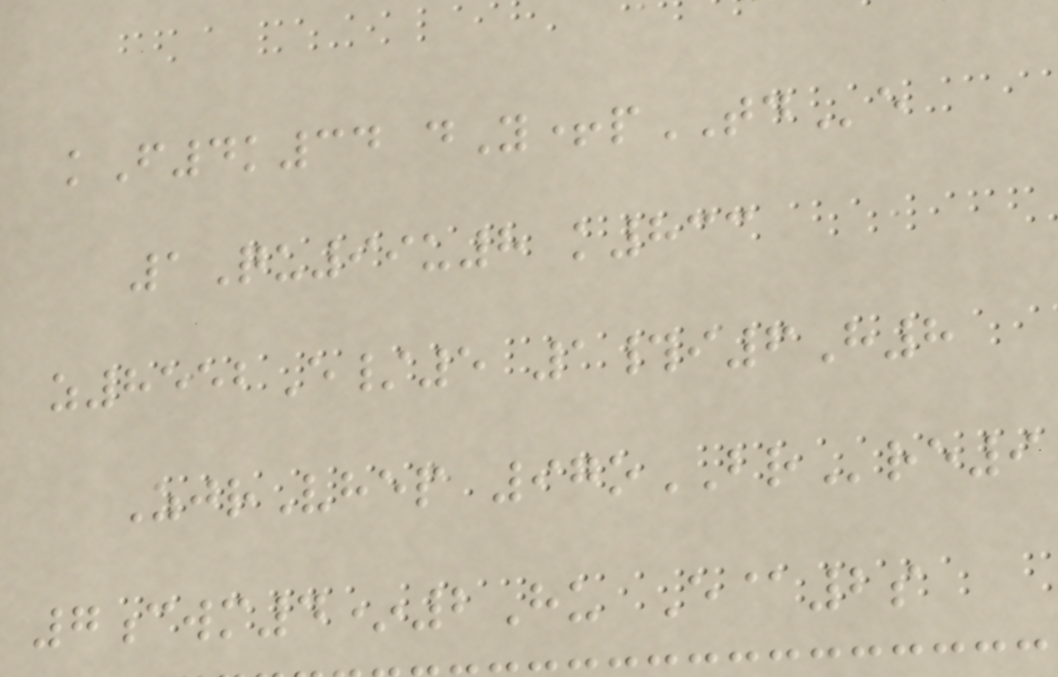kF4k34 dY+pTDe
1Qu99u8 k833
z8552E/5 1#i6H8
ZjrVhep 97oBRre9
7cwm4*2Hu E@2s
